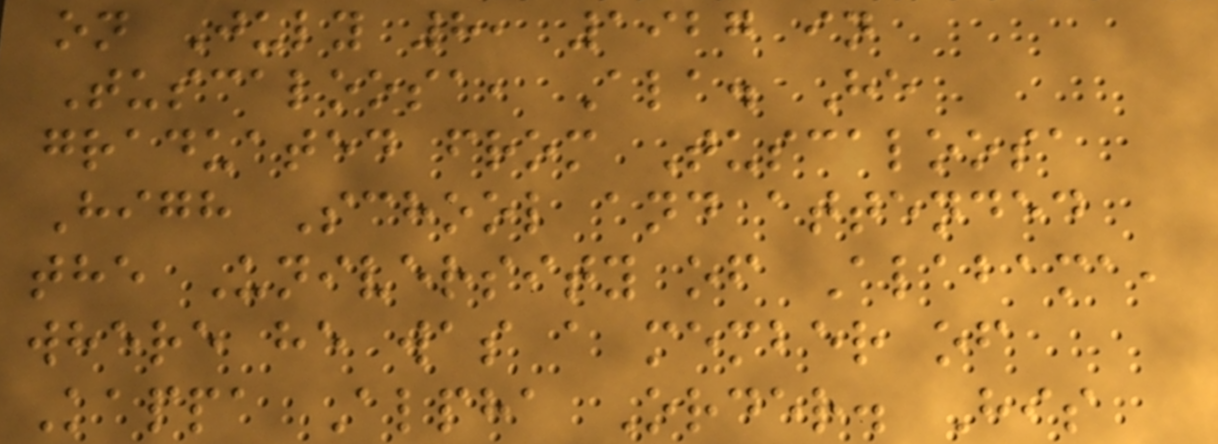on July 8, 1927 in
Tuscaloosa, Ala. He
graduated from Tuscaloosa
High School and attended
the University of Alabama,
where he was a member of
Kappa Alpha Order. His
